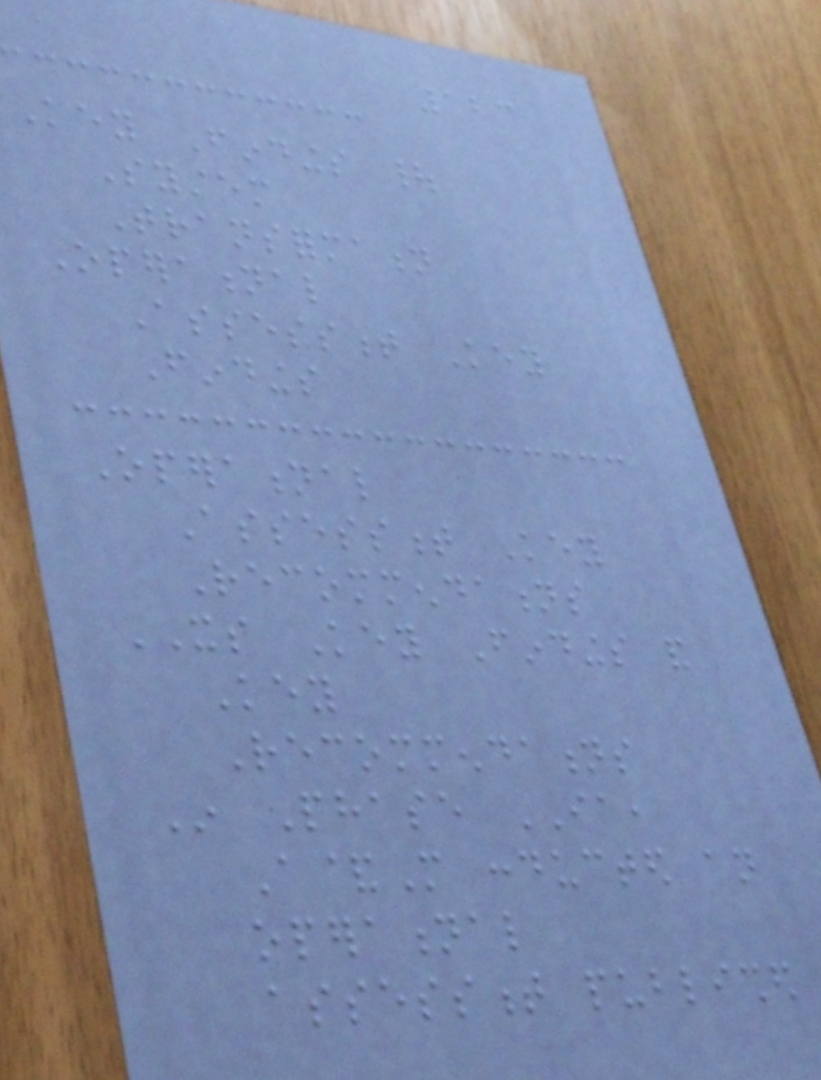123
Key Findings |
System
Transformation
Operational
Assessment Key
Findings
Operational
Assessment Key
Recommendations
ITS Key Findings and
Key
Recommendations
In Phase IA,
A&M conducted an
operational
assessment published
